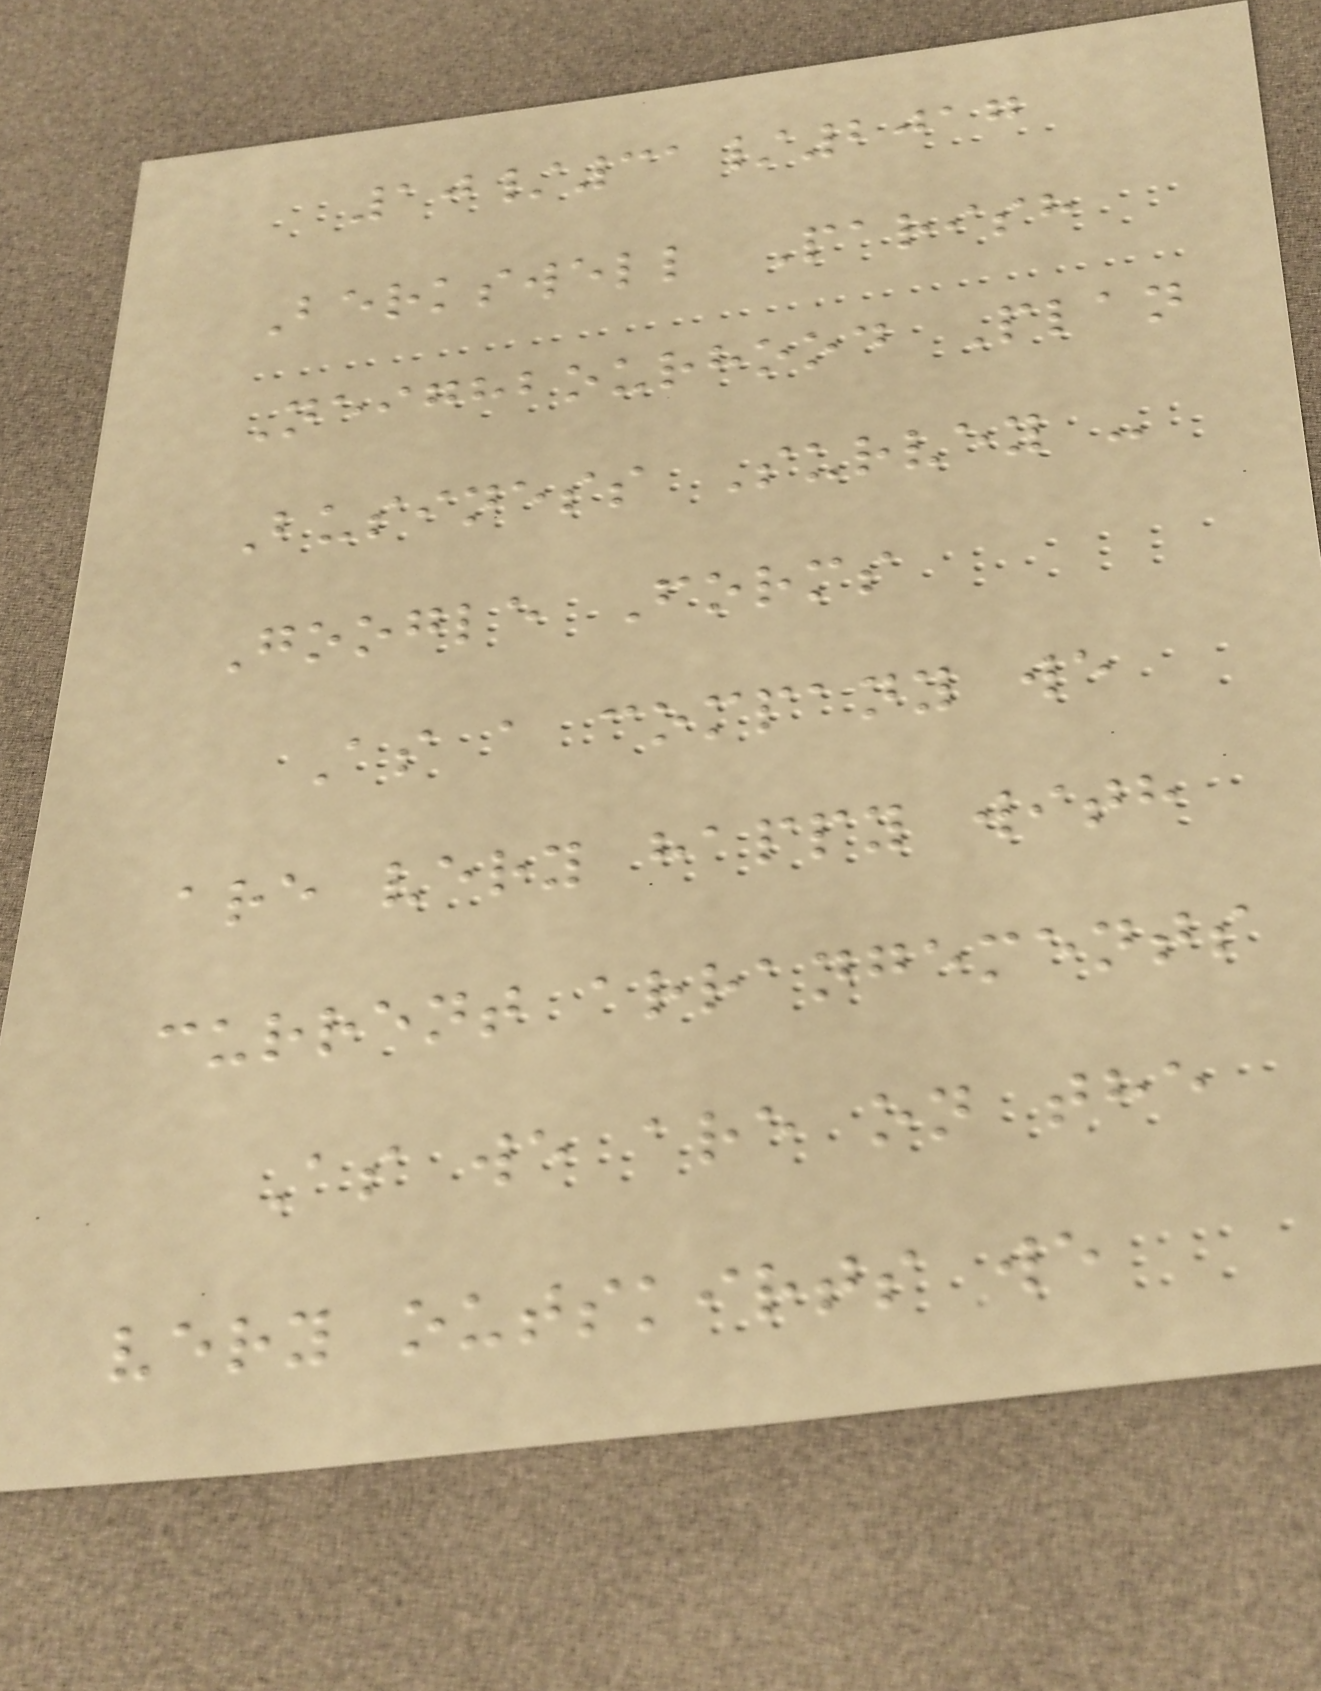10/31/2017
Berkswell Parish
Neighbourhood Plan
Business Survey -
Google Forms
As a company we
are very happy with
current arrangements
As we are on the
very outskirts we
